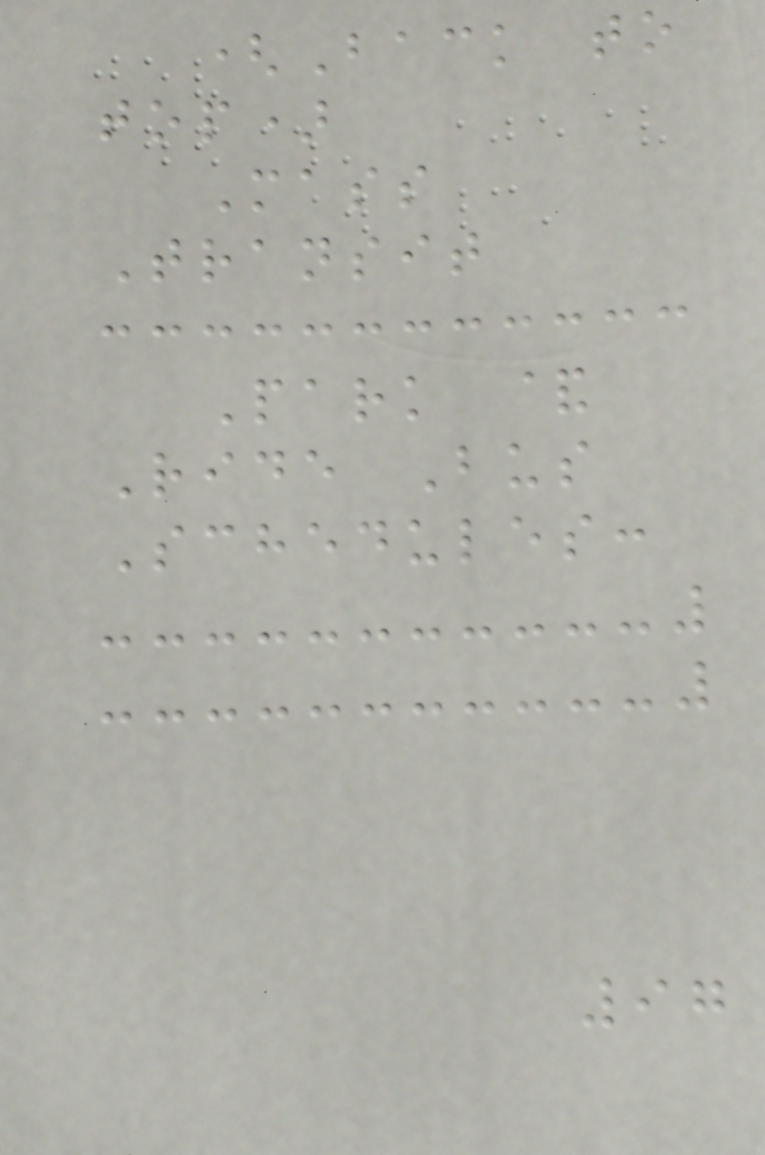(Back to
top)
Mass
Transit
Park &
Ride Bus
Schedules:
97
